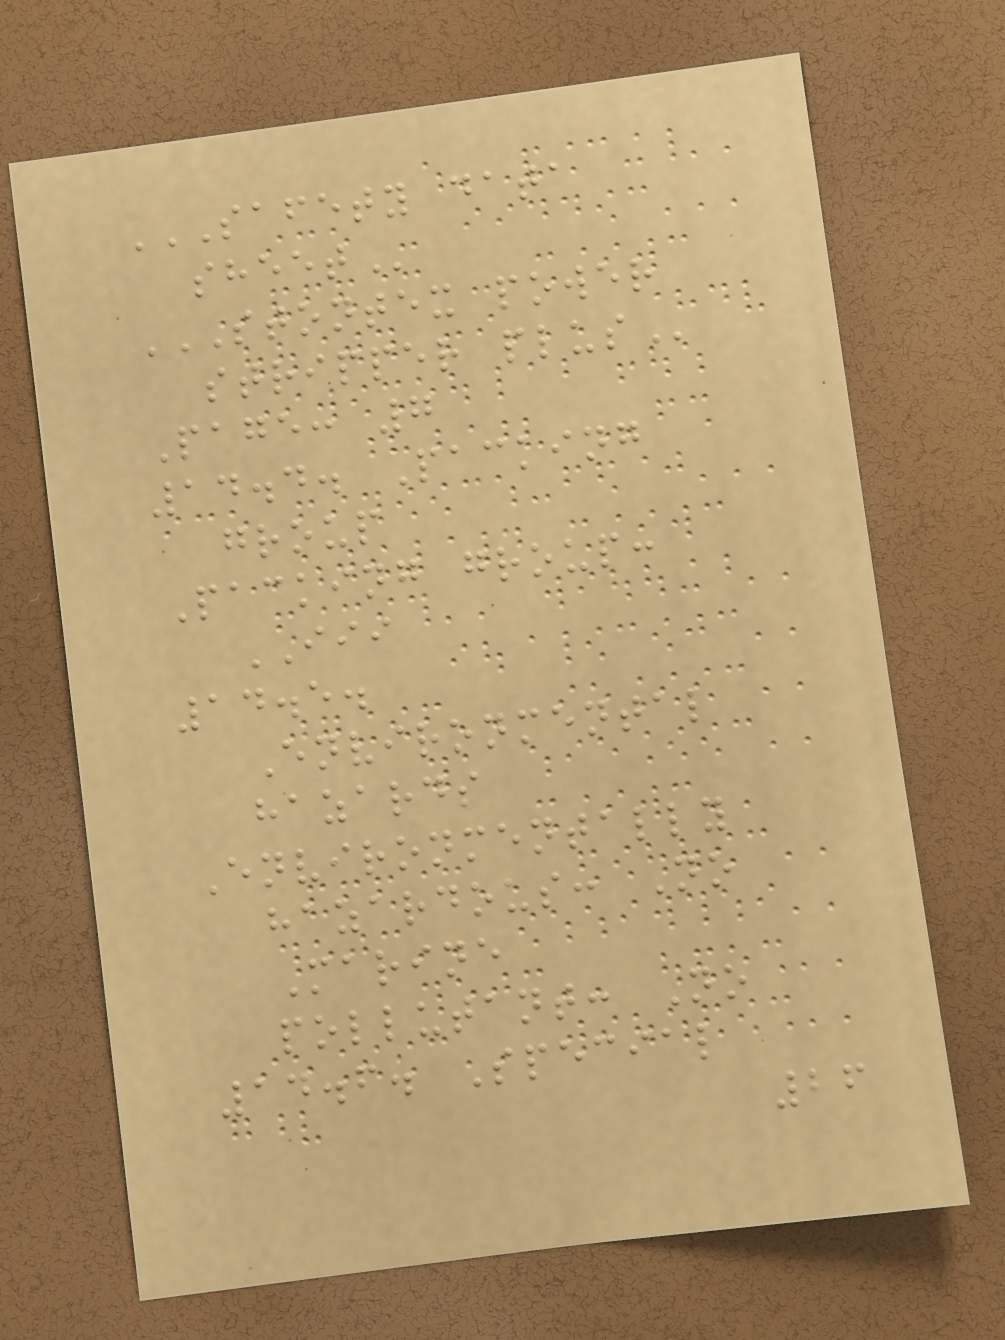SAFETY DATA
SHEET
STONTEX POWER
STRIPPER PLUS
Page: 7
14.4. Packing
group
Packing group:
III
14.5.
Environmental
hazards
Environmentally
hazardous: No
Marine
pollutant: No
14.6. Special
26
